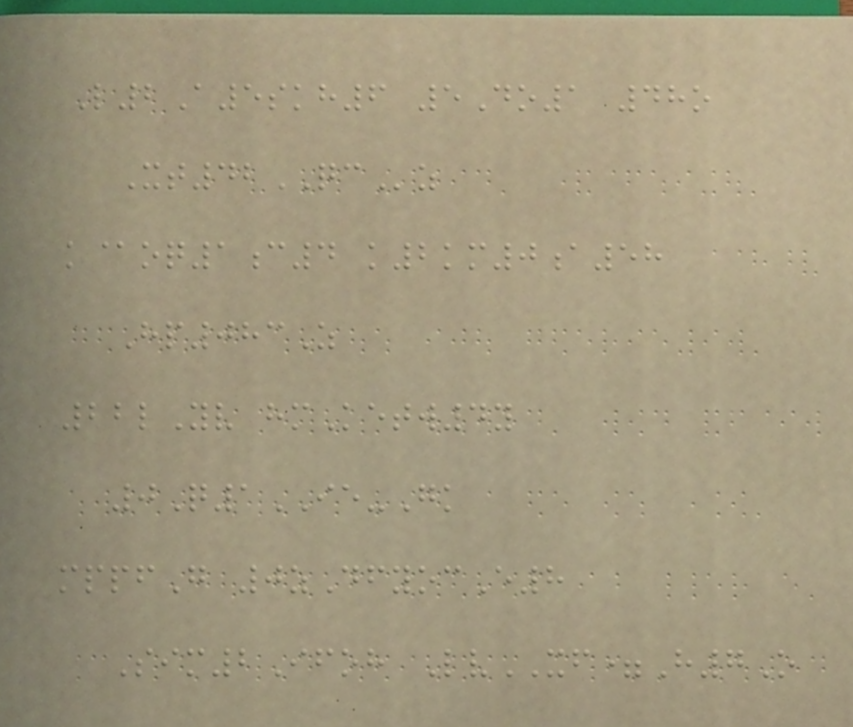L2A5skh6 5Do1 48o
Xt42QCz
k@oq1c4 k2km0a58
Hp083Z
22lYv hmKetw4y
0Q1IE-Gk
mppfG 0zDfyocE8
Sim2Ifoh LvXF=H7O
